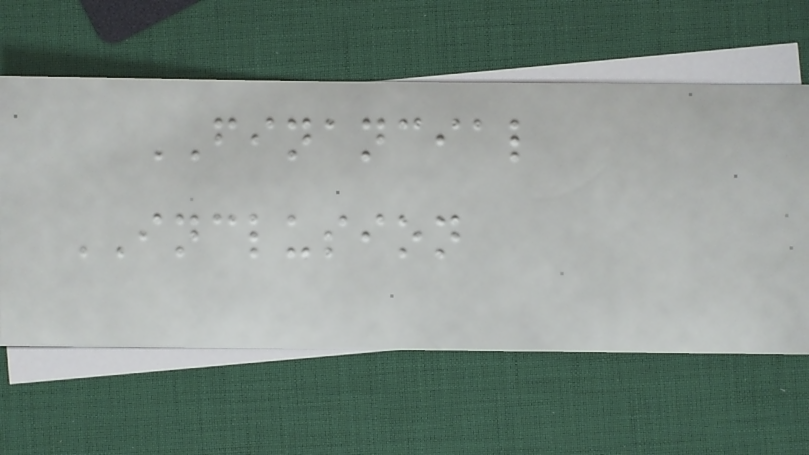FINANCIAL
INCLUSION
